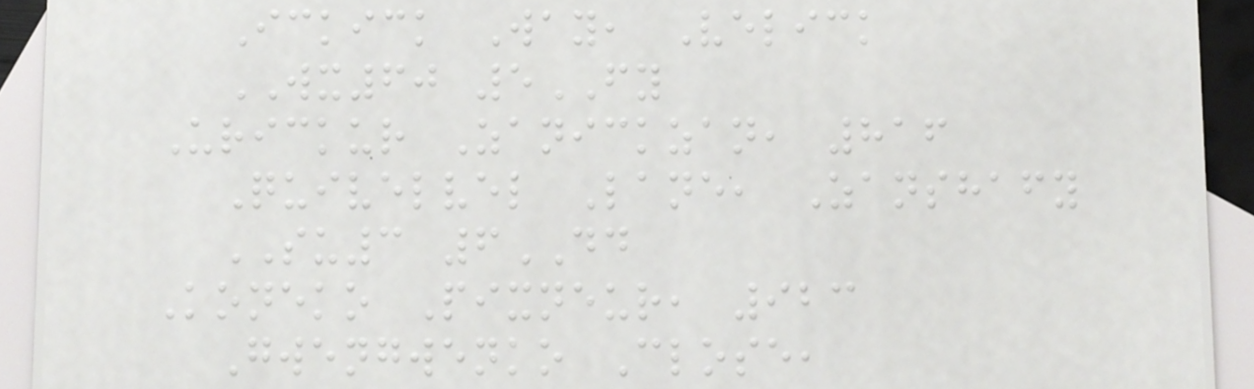Ickick Way, Velick
WX60 5FY
Urickur Zanickzan, 816
Quivelvel Lane, Zanshafy
SU3 6DD
Koneko Pixneur, 923
Gwengwenko Close,
